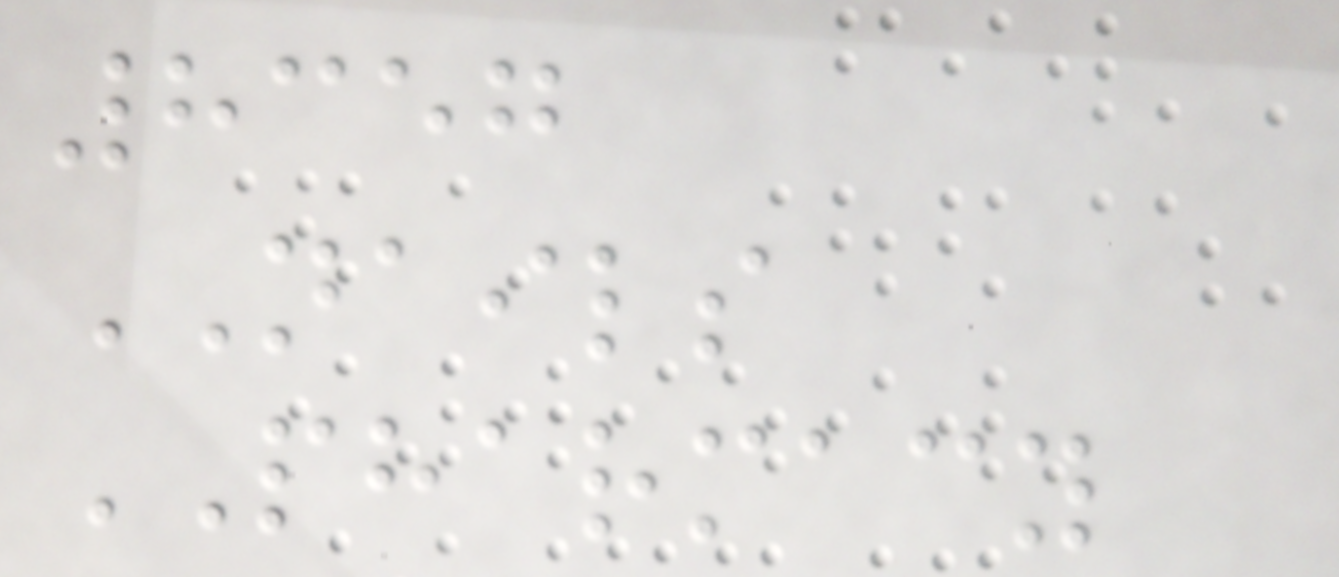8357
NAILS
PHARMACY
